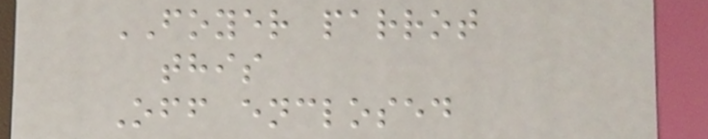FOYER parrot
this
Off enclosed
